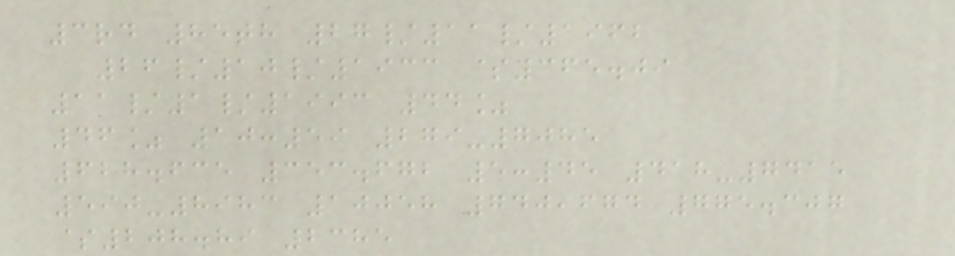3rd 85th 27/11/1962
26/10/1933 $365.09
11/1/1993 44%
46% 10:59 279-7085
628.635 353.672 5:45 418-7415
590-8983 10058 740,674 775.307
$208.89 2385
